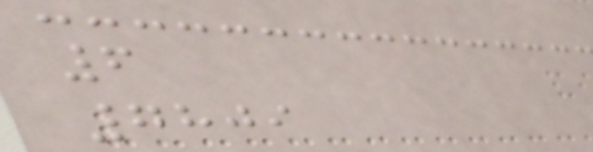6
7809
